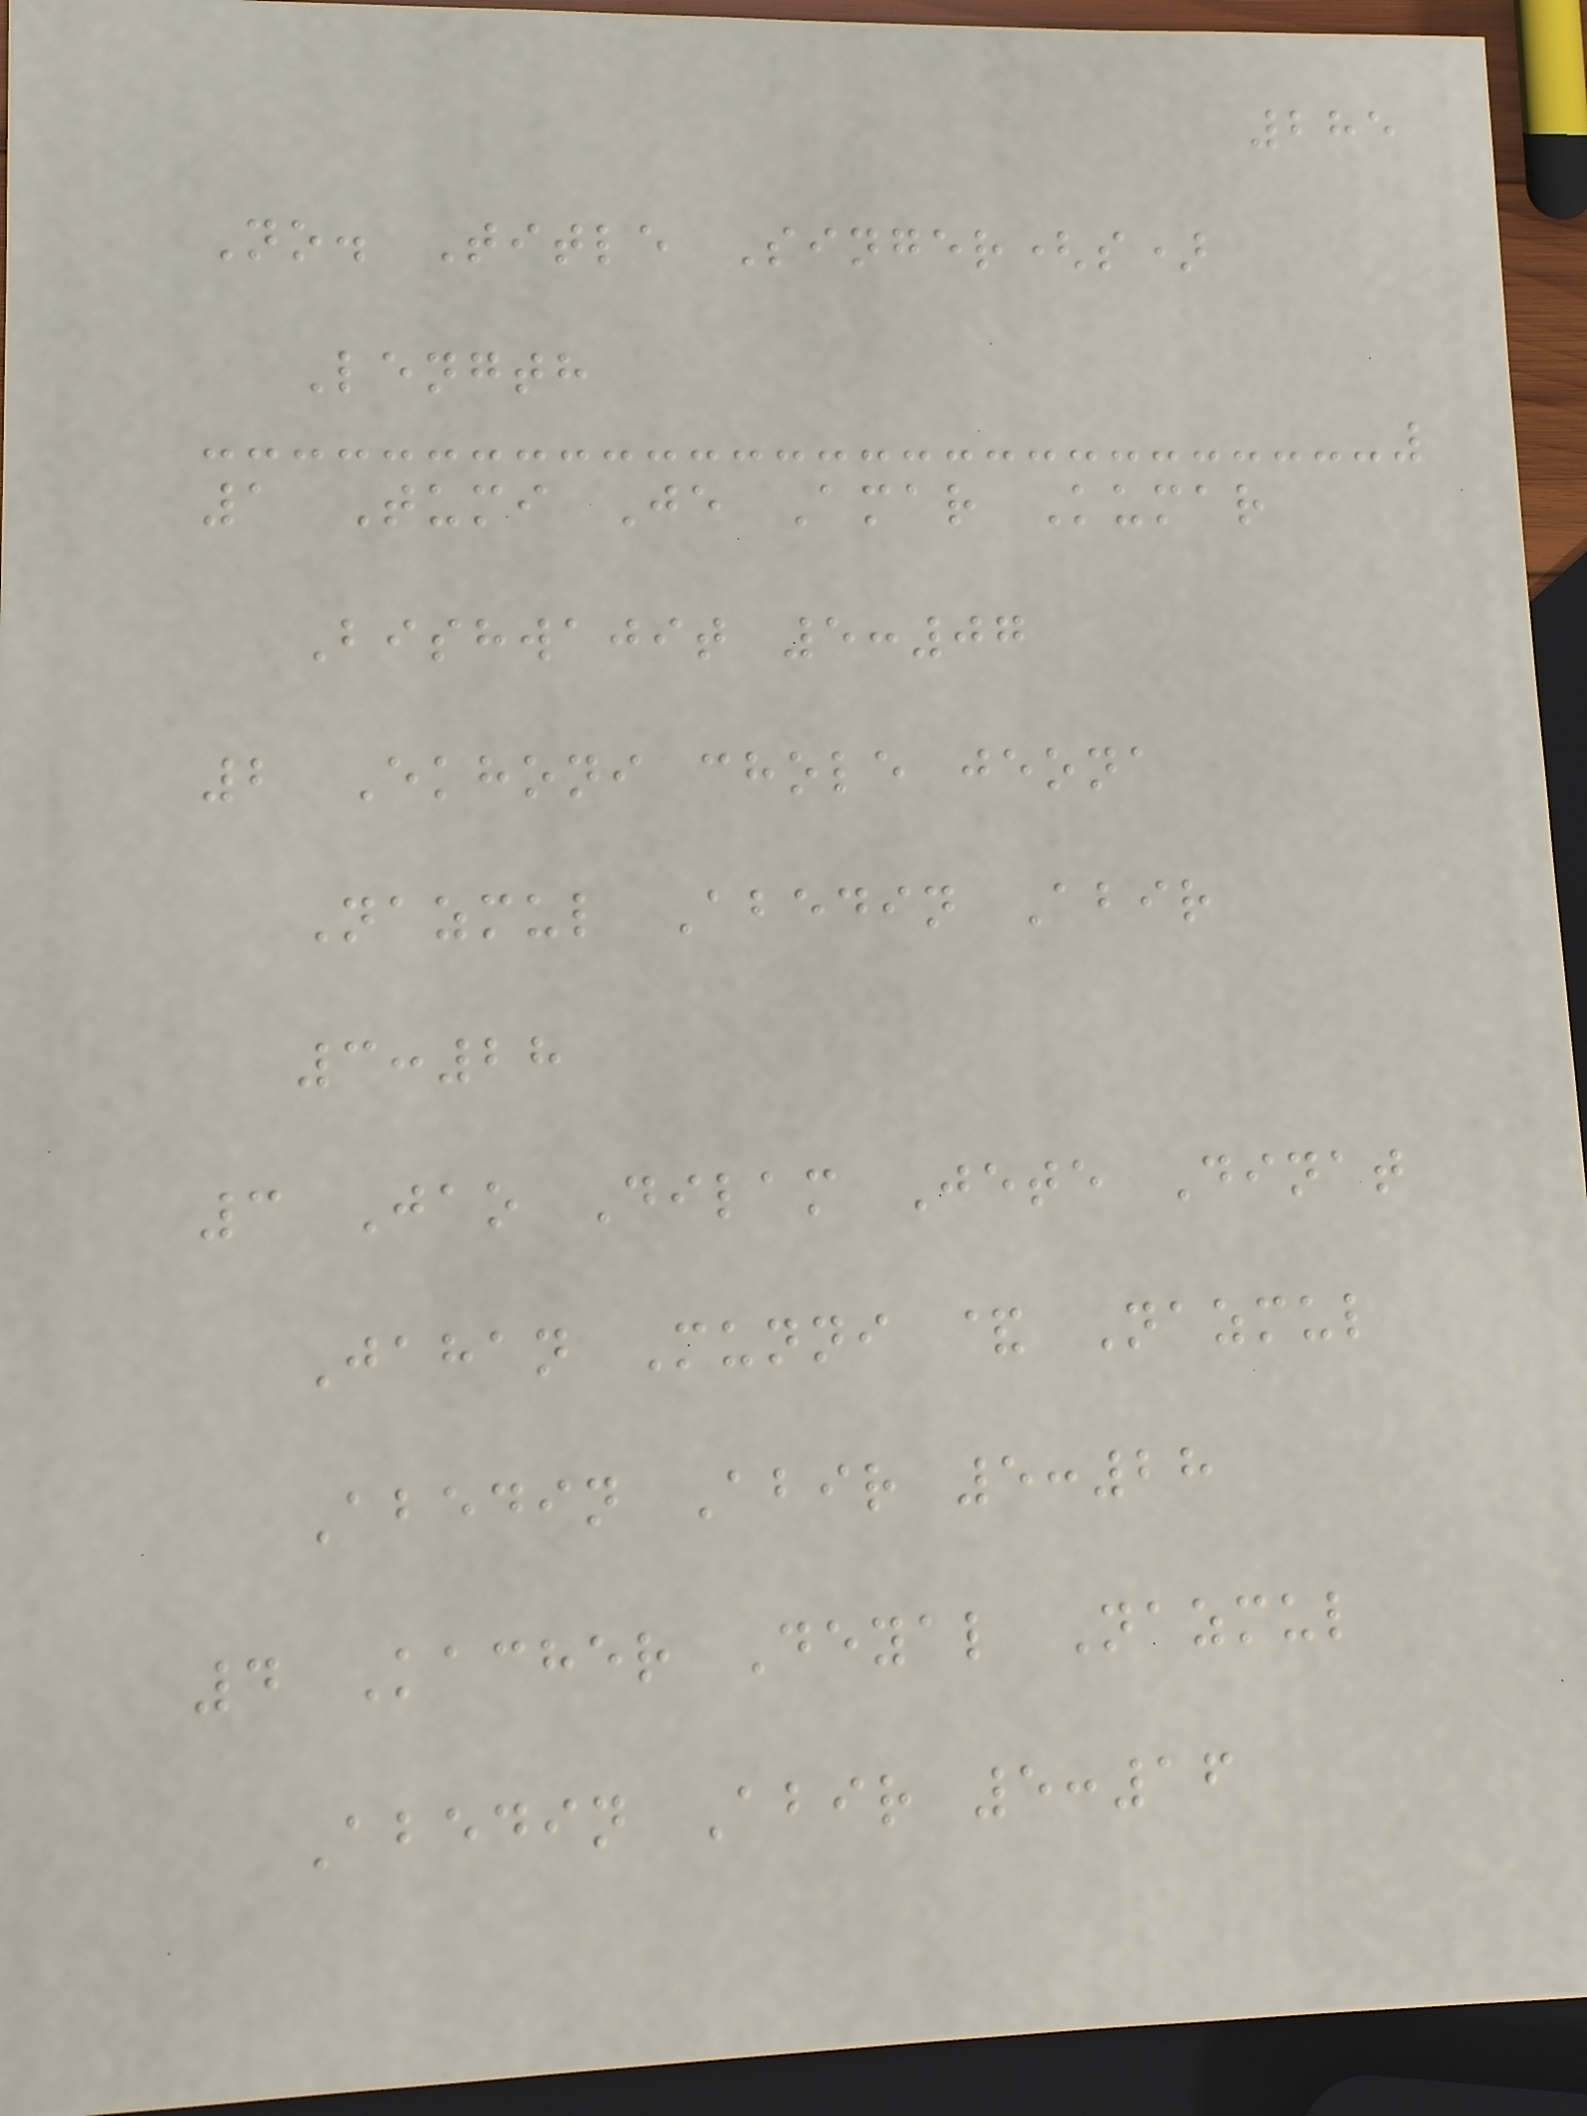285
No. Title Singer(s)
Length
1 Tumi Je Amar Kumar
Bishwajit 5:07
2 Ekhoni chole jeona
Nazmul Abedin Abir
3:28
3 Jao Dilam Jete Dinat
Jahan Munni & Nazmul
Abedin Abir 5:28
4 Kacher Deyal Nazmul
Abedin Abir 5:16
